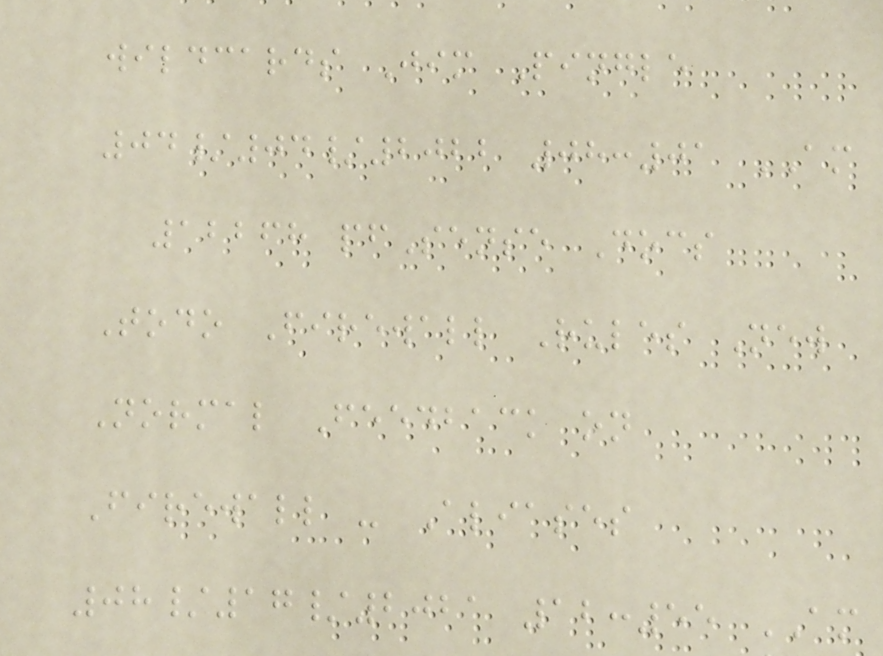wildcards Jim Pingle
04/04/2022 08:01 AM
12268 pfSense Docs
Todo Firewall Rules New
Normal Feedback on
Firewall - Aliases
08/17/2021 12:55 AM
